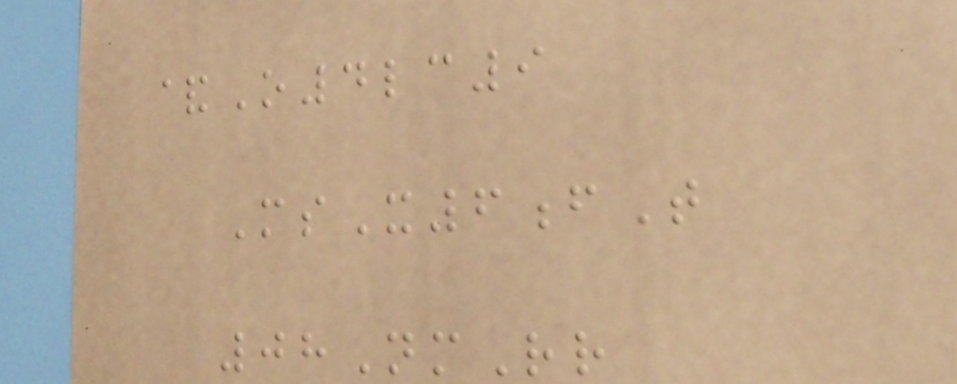&O4lc9
MsX6fT
08NmRr
